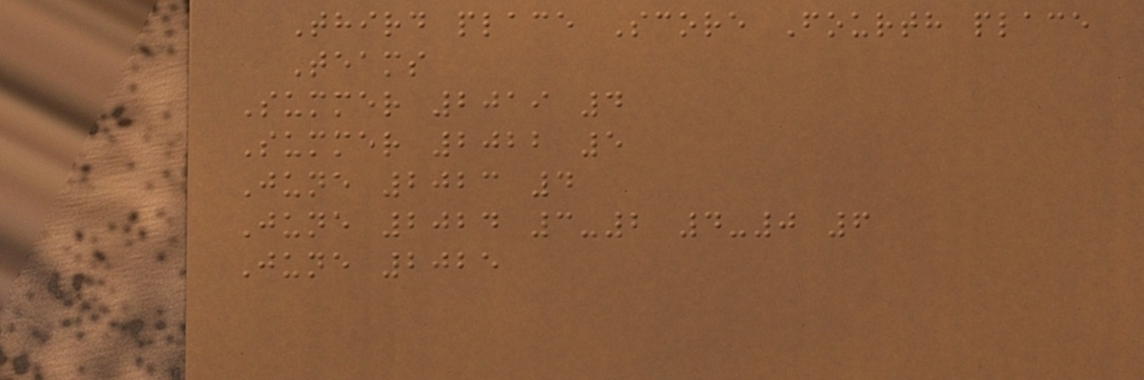Third place Score Fourth place
Teams
Summer 2019 4
Summer 2022 5
June 2023 4
June 2024 3-2 4-0 6
June 2025
